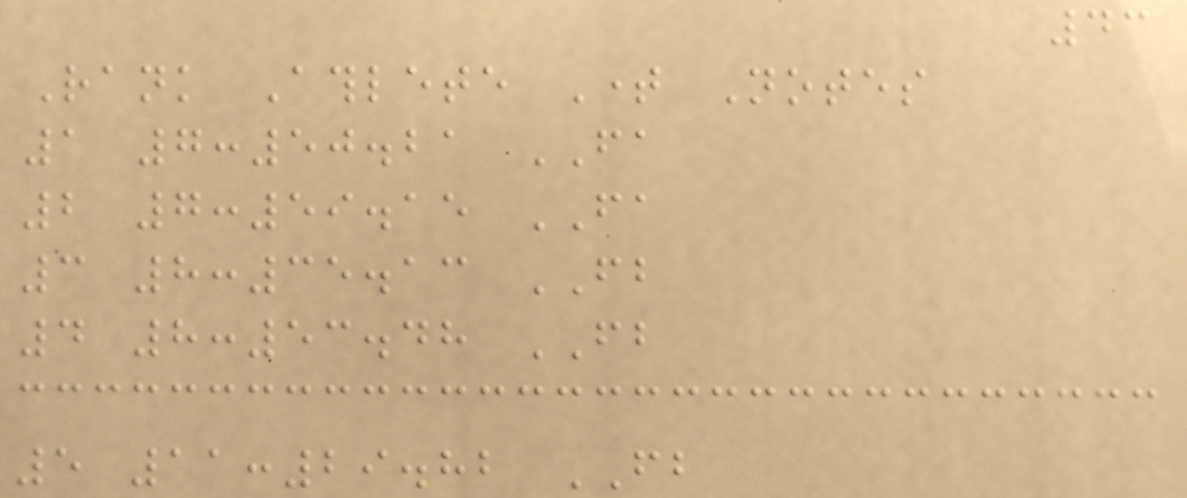43
Rank Athlete Time Notes
1 7:50.21 FA
2 7:59.15 FA
3 8:35.13 FB
4 8:53.48 FB
5 11:29.82 FB
